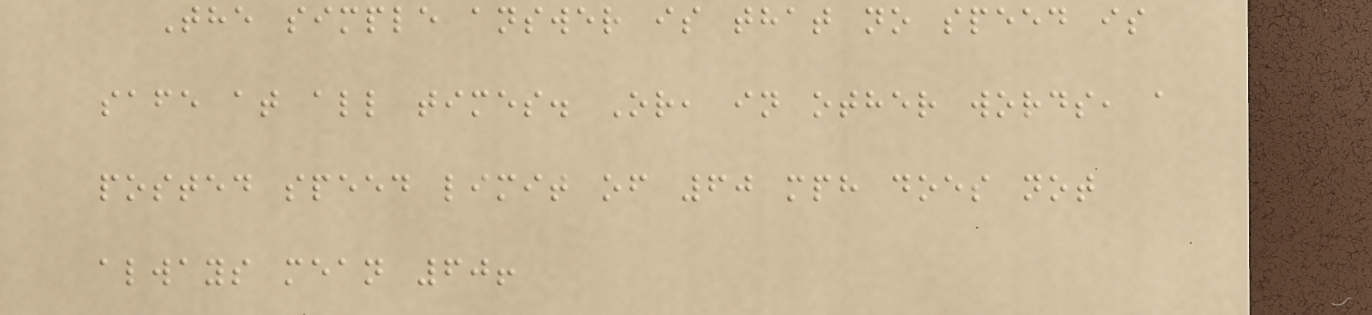The simple answer is that no speed is
safe at all times. Or, in other words, a
posted speed limit of 60 mph does not
always mean 60!
